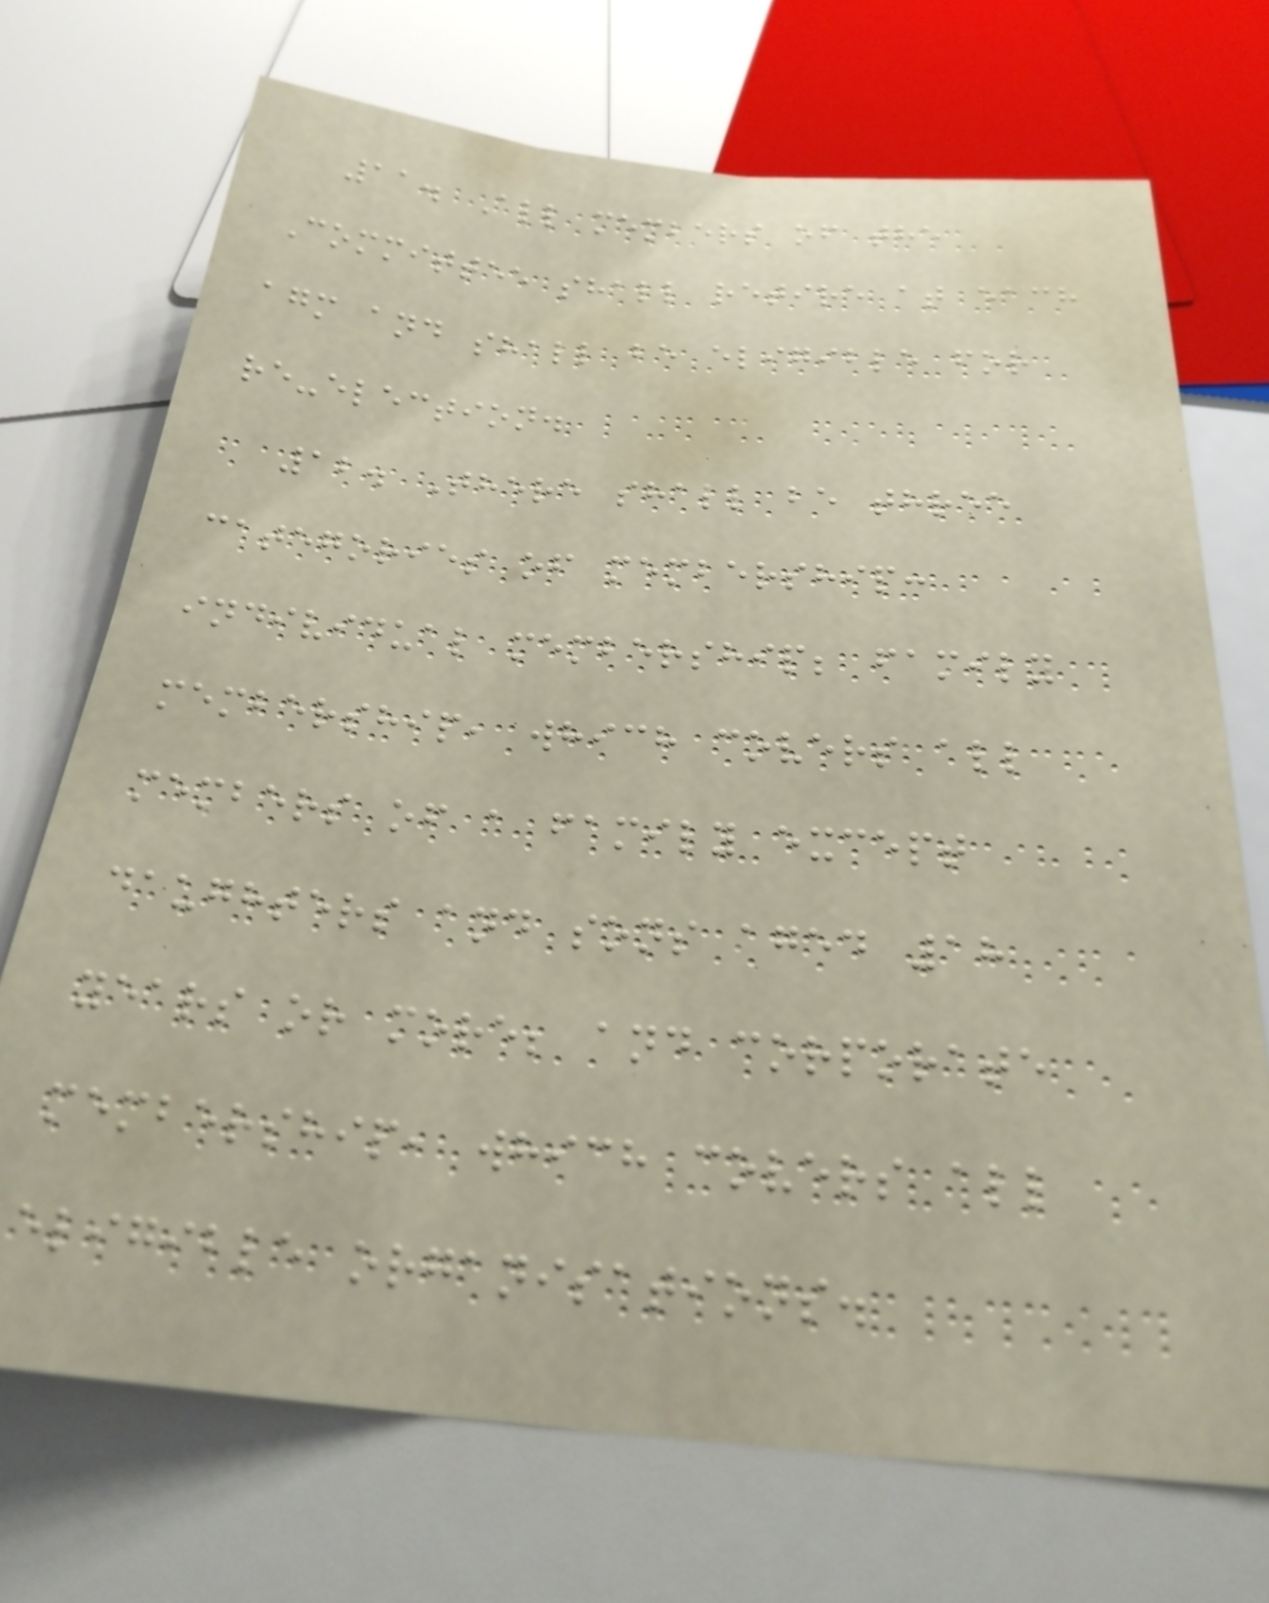11. All members of the
Committee shall retire at each
agm and shall be eligible for
re-election.
12. There shall be three
categories of membership:
individual membership; family
membership, which covers all
members of a family except
daughters and sons aged 18
years or more; and corporate
membership, which covers all
eligible organisations.
